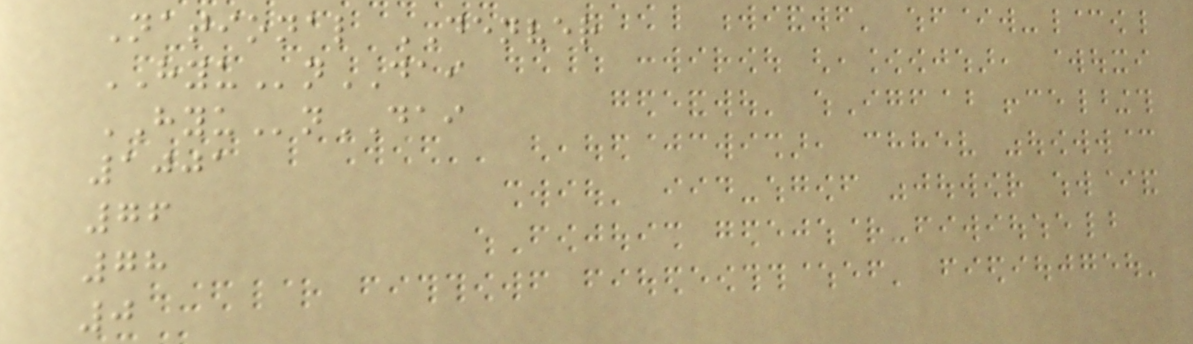National DENVER
HYUnDAI
HYUnDAI
1001
76
78
0
